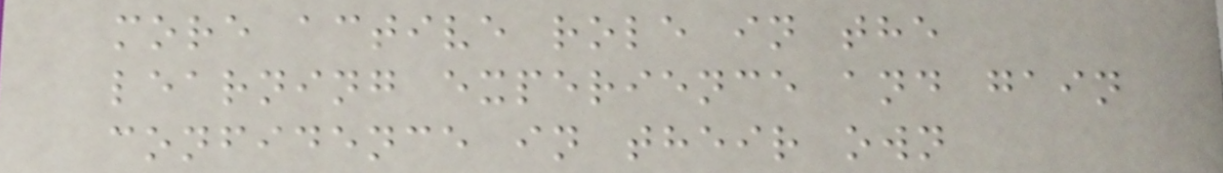more active role in the
learning experience and gain
confidence in their own
